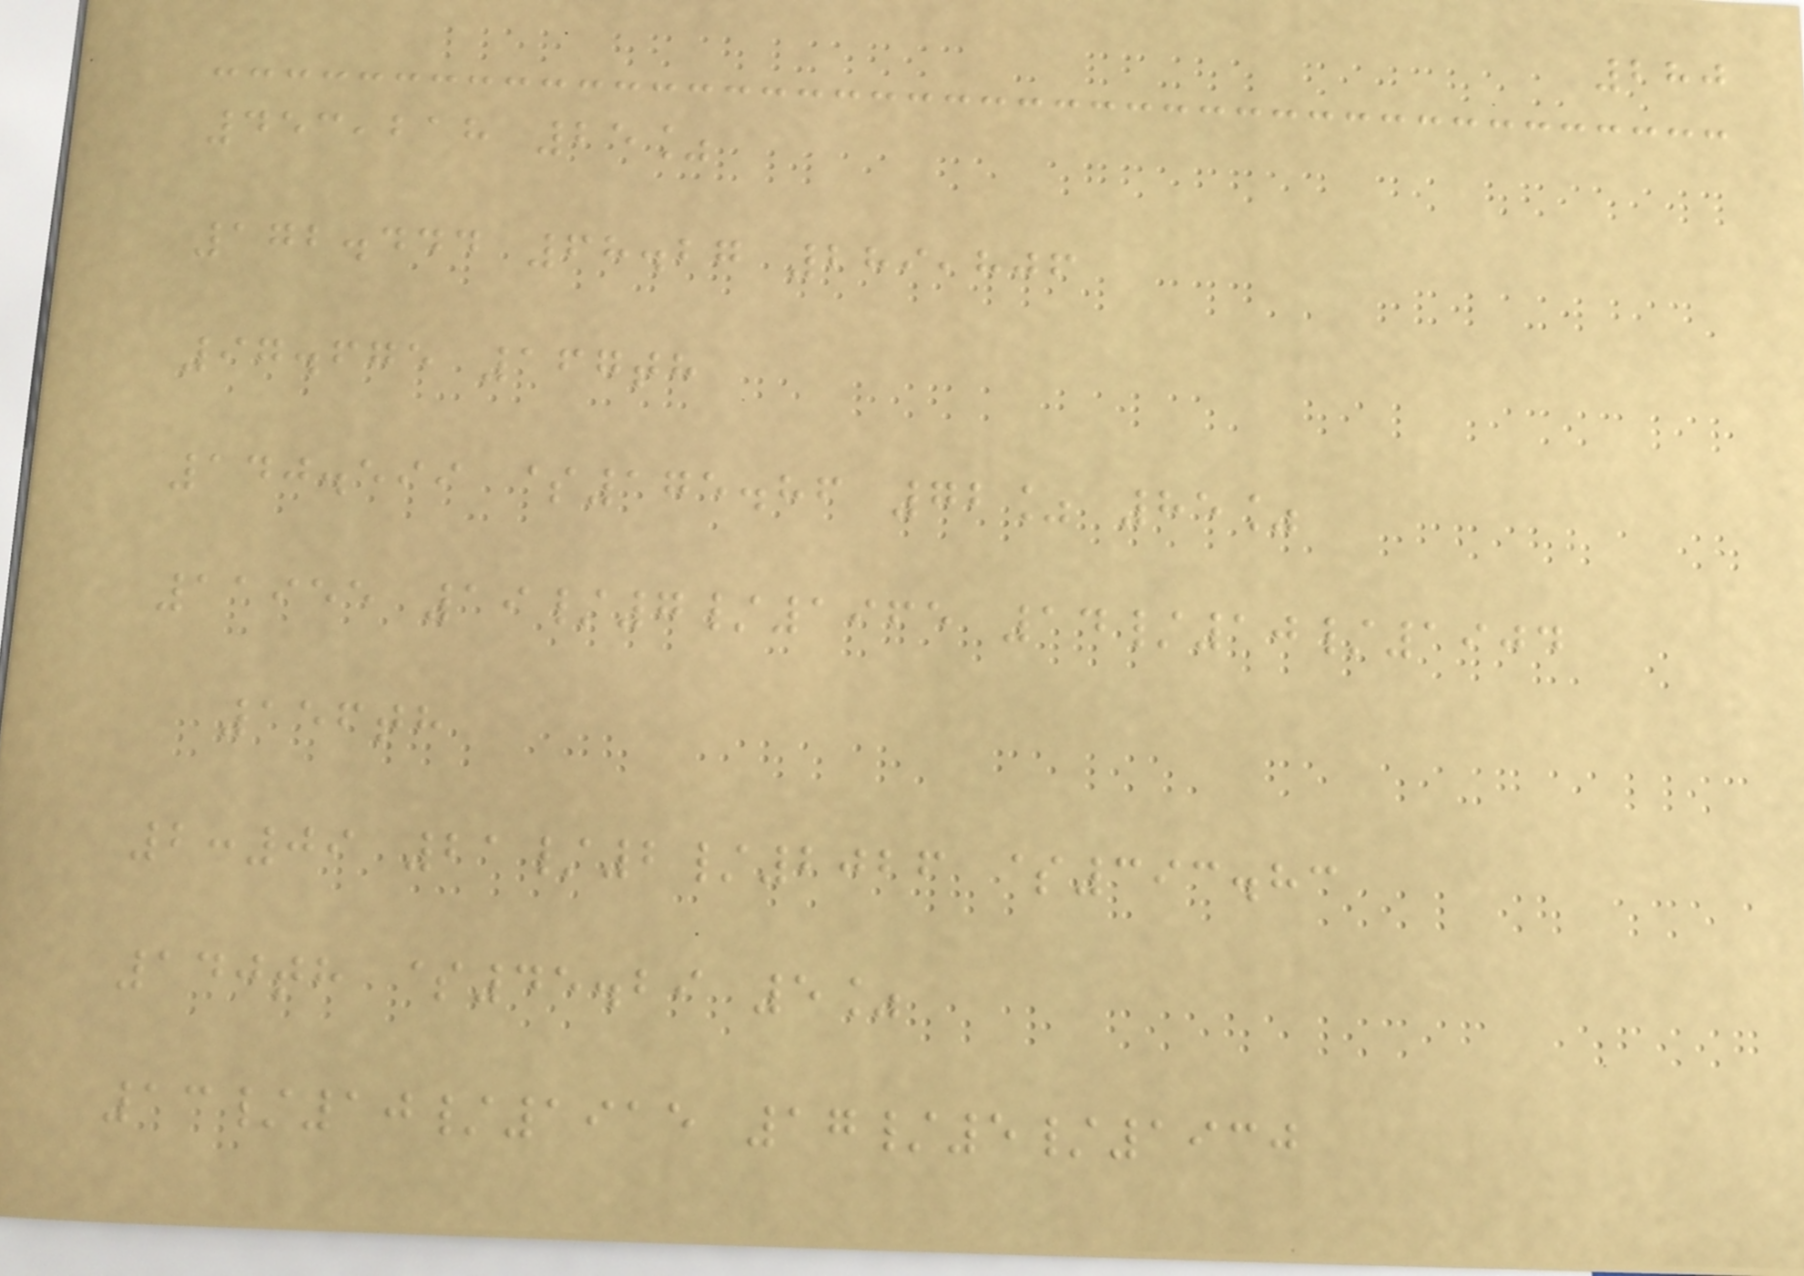280
453,218 25%
172.444 68.27 289,806
97.675 167th
140.599 $175.86 72% 85%
11955 19/7/1965 14/10/1904
156th
2:09 21/2/2026 $393.83
140th $45.29 5%
13/10/1915 17/5/1930
